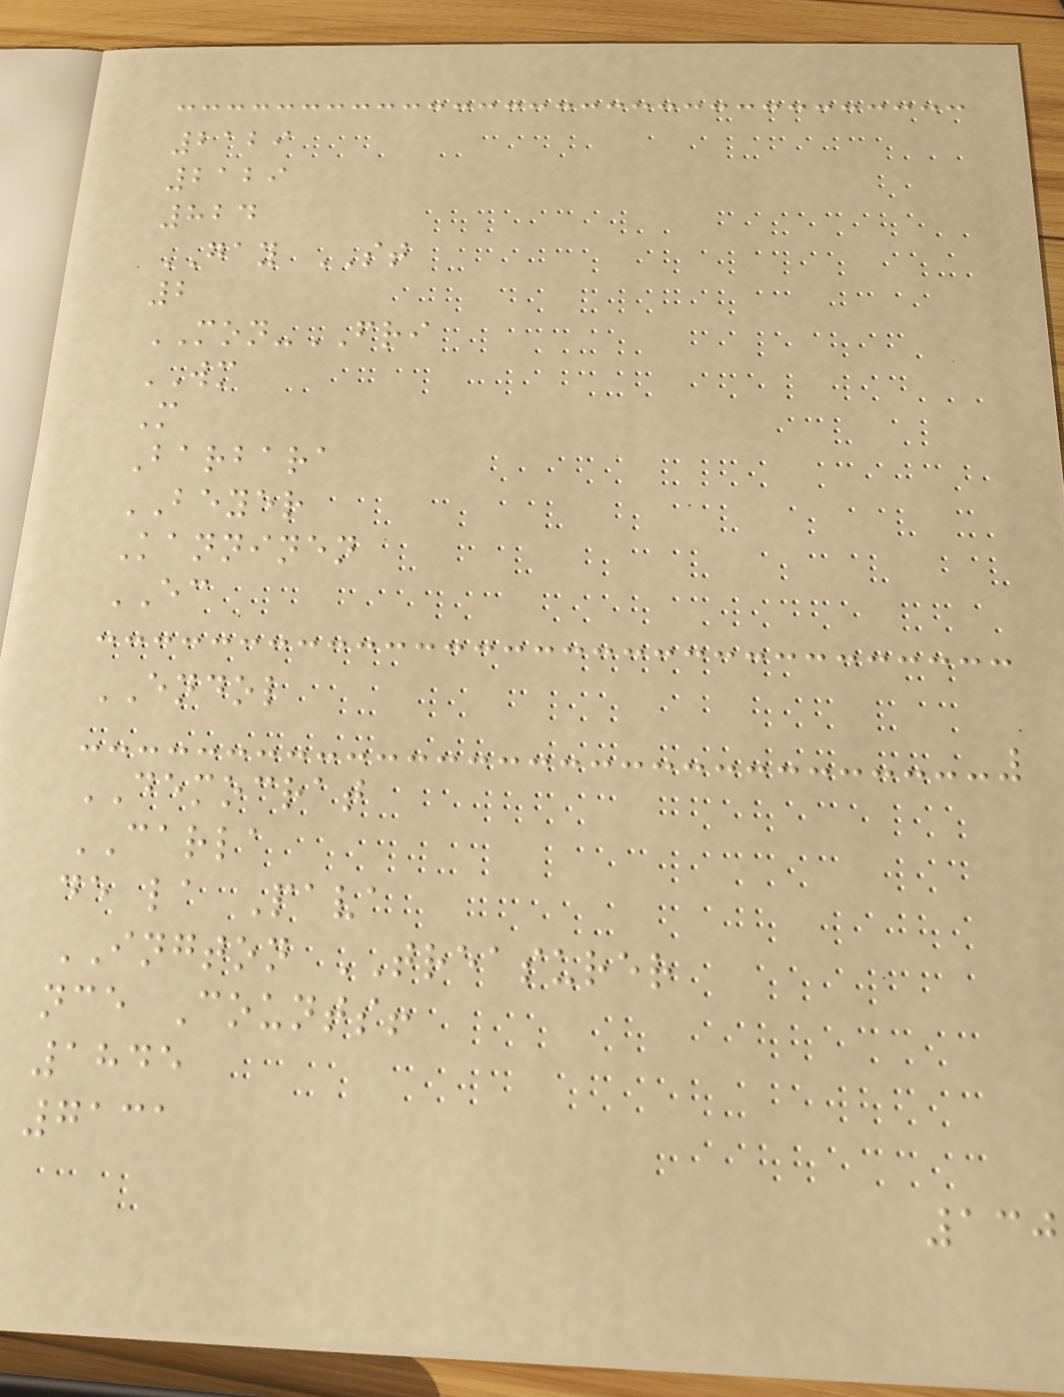2129
2129
824
GAY ST
2
MON-FRI
WM
M
Barbara
BEYER
Kanninen
EC
ENDOL
DEMOCRAT
CARLA
de la Pava
INGTON TREASURER
nce Counts!
1845
7131
130
